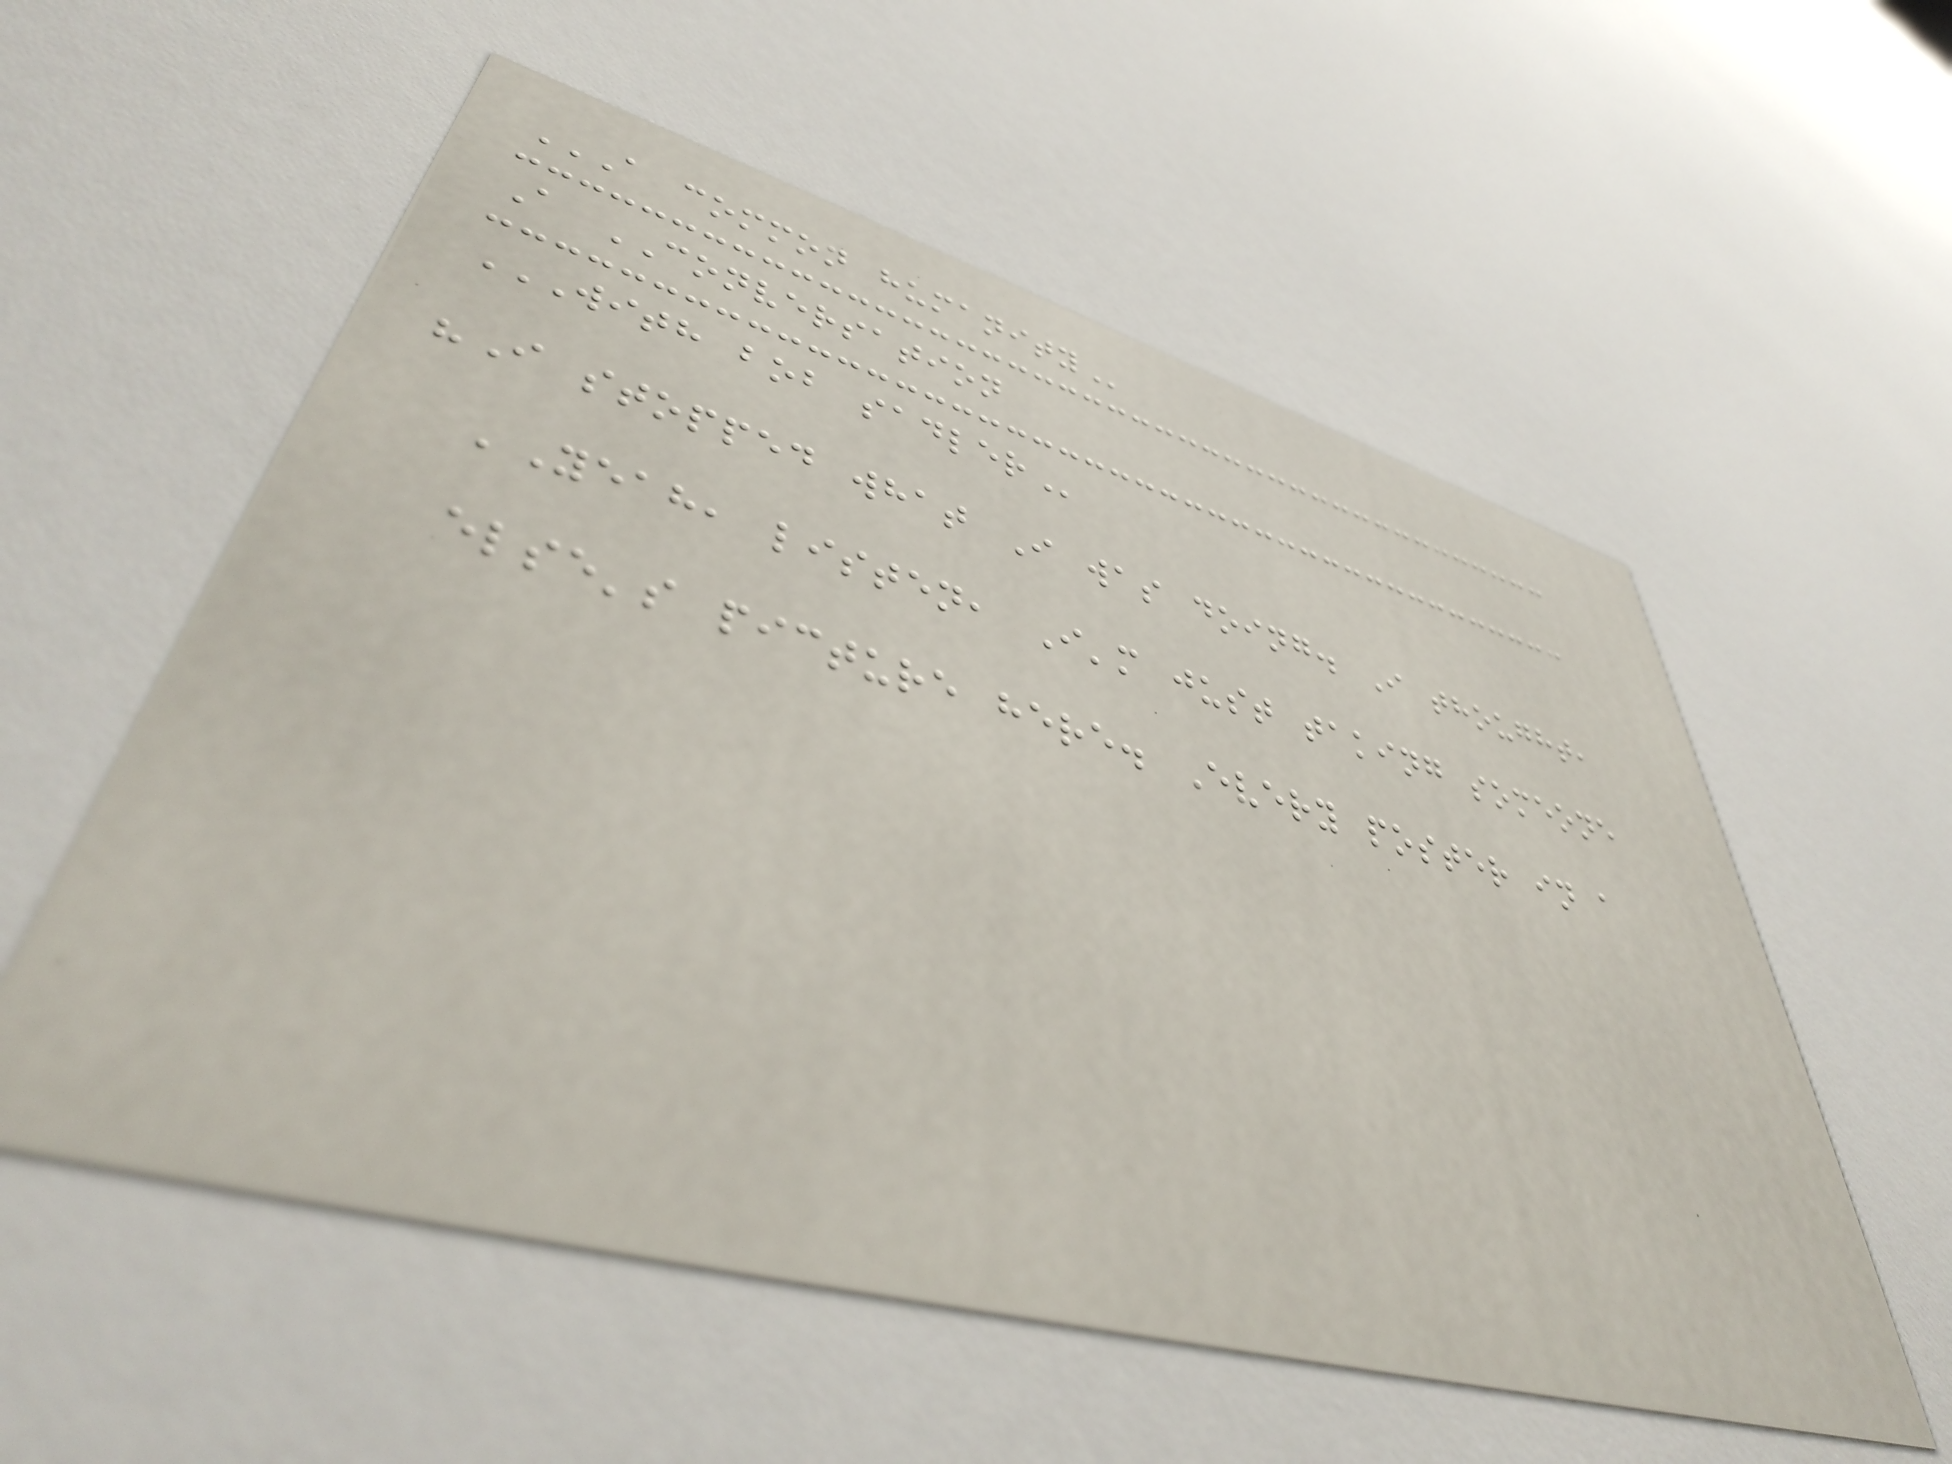A COMMON HUMANITY
A CONVERSATION
WITH BOB SADLER
"I stopped what I was doing. I thought,
'Yeah, listen, I'm just taking someone
else's picture here. Every poster in a
